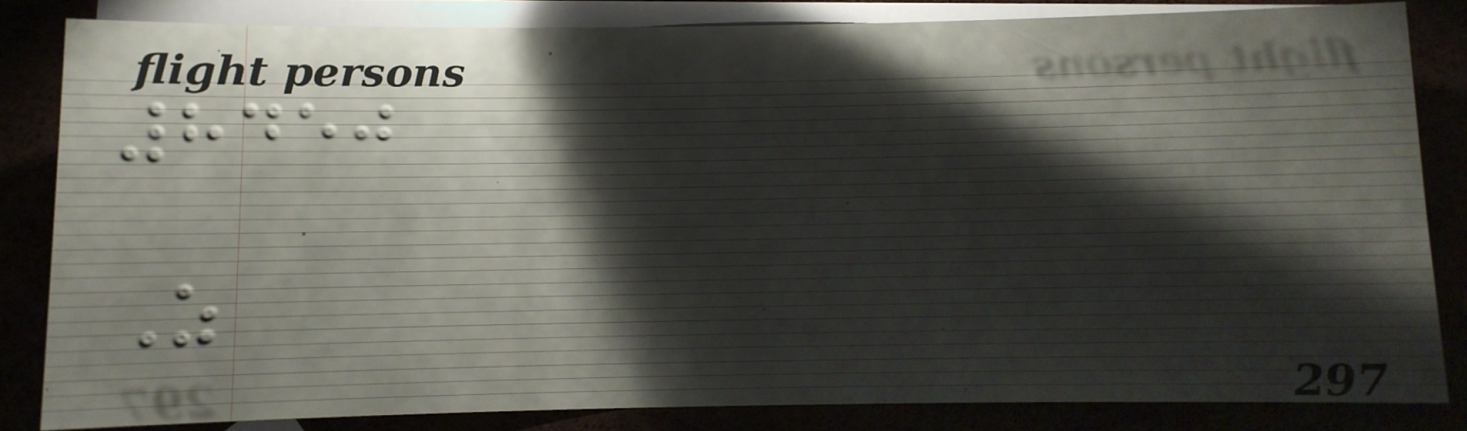8450
Z
